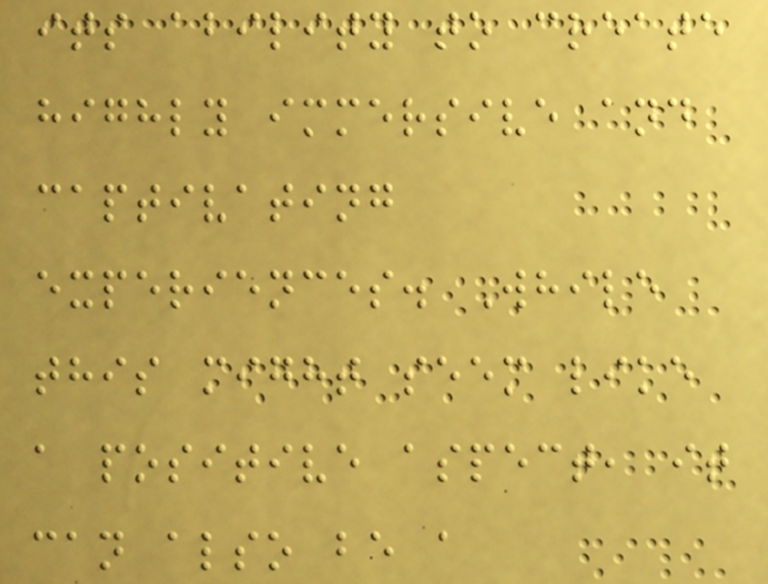its ability to create
highly immersive and
captivating
experiences. While
this might seem like
a positive aspect, it
can also be a
